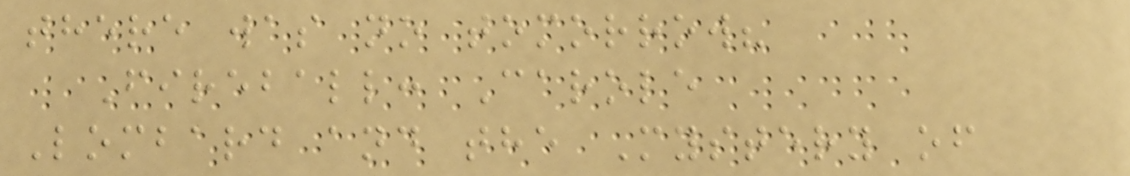there was no tomorrow?
Fireball: Carole
Lombard and the Mystery of
